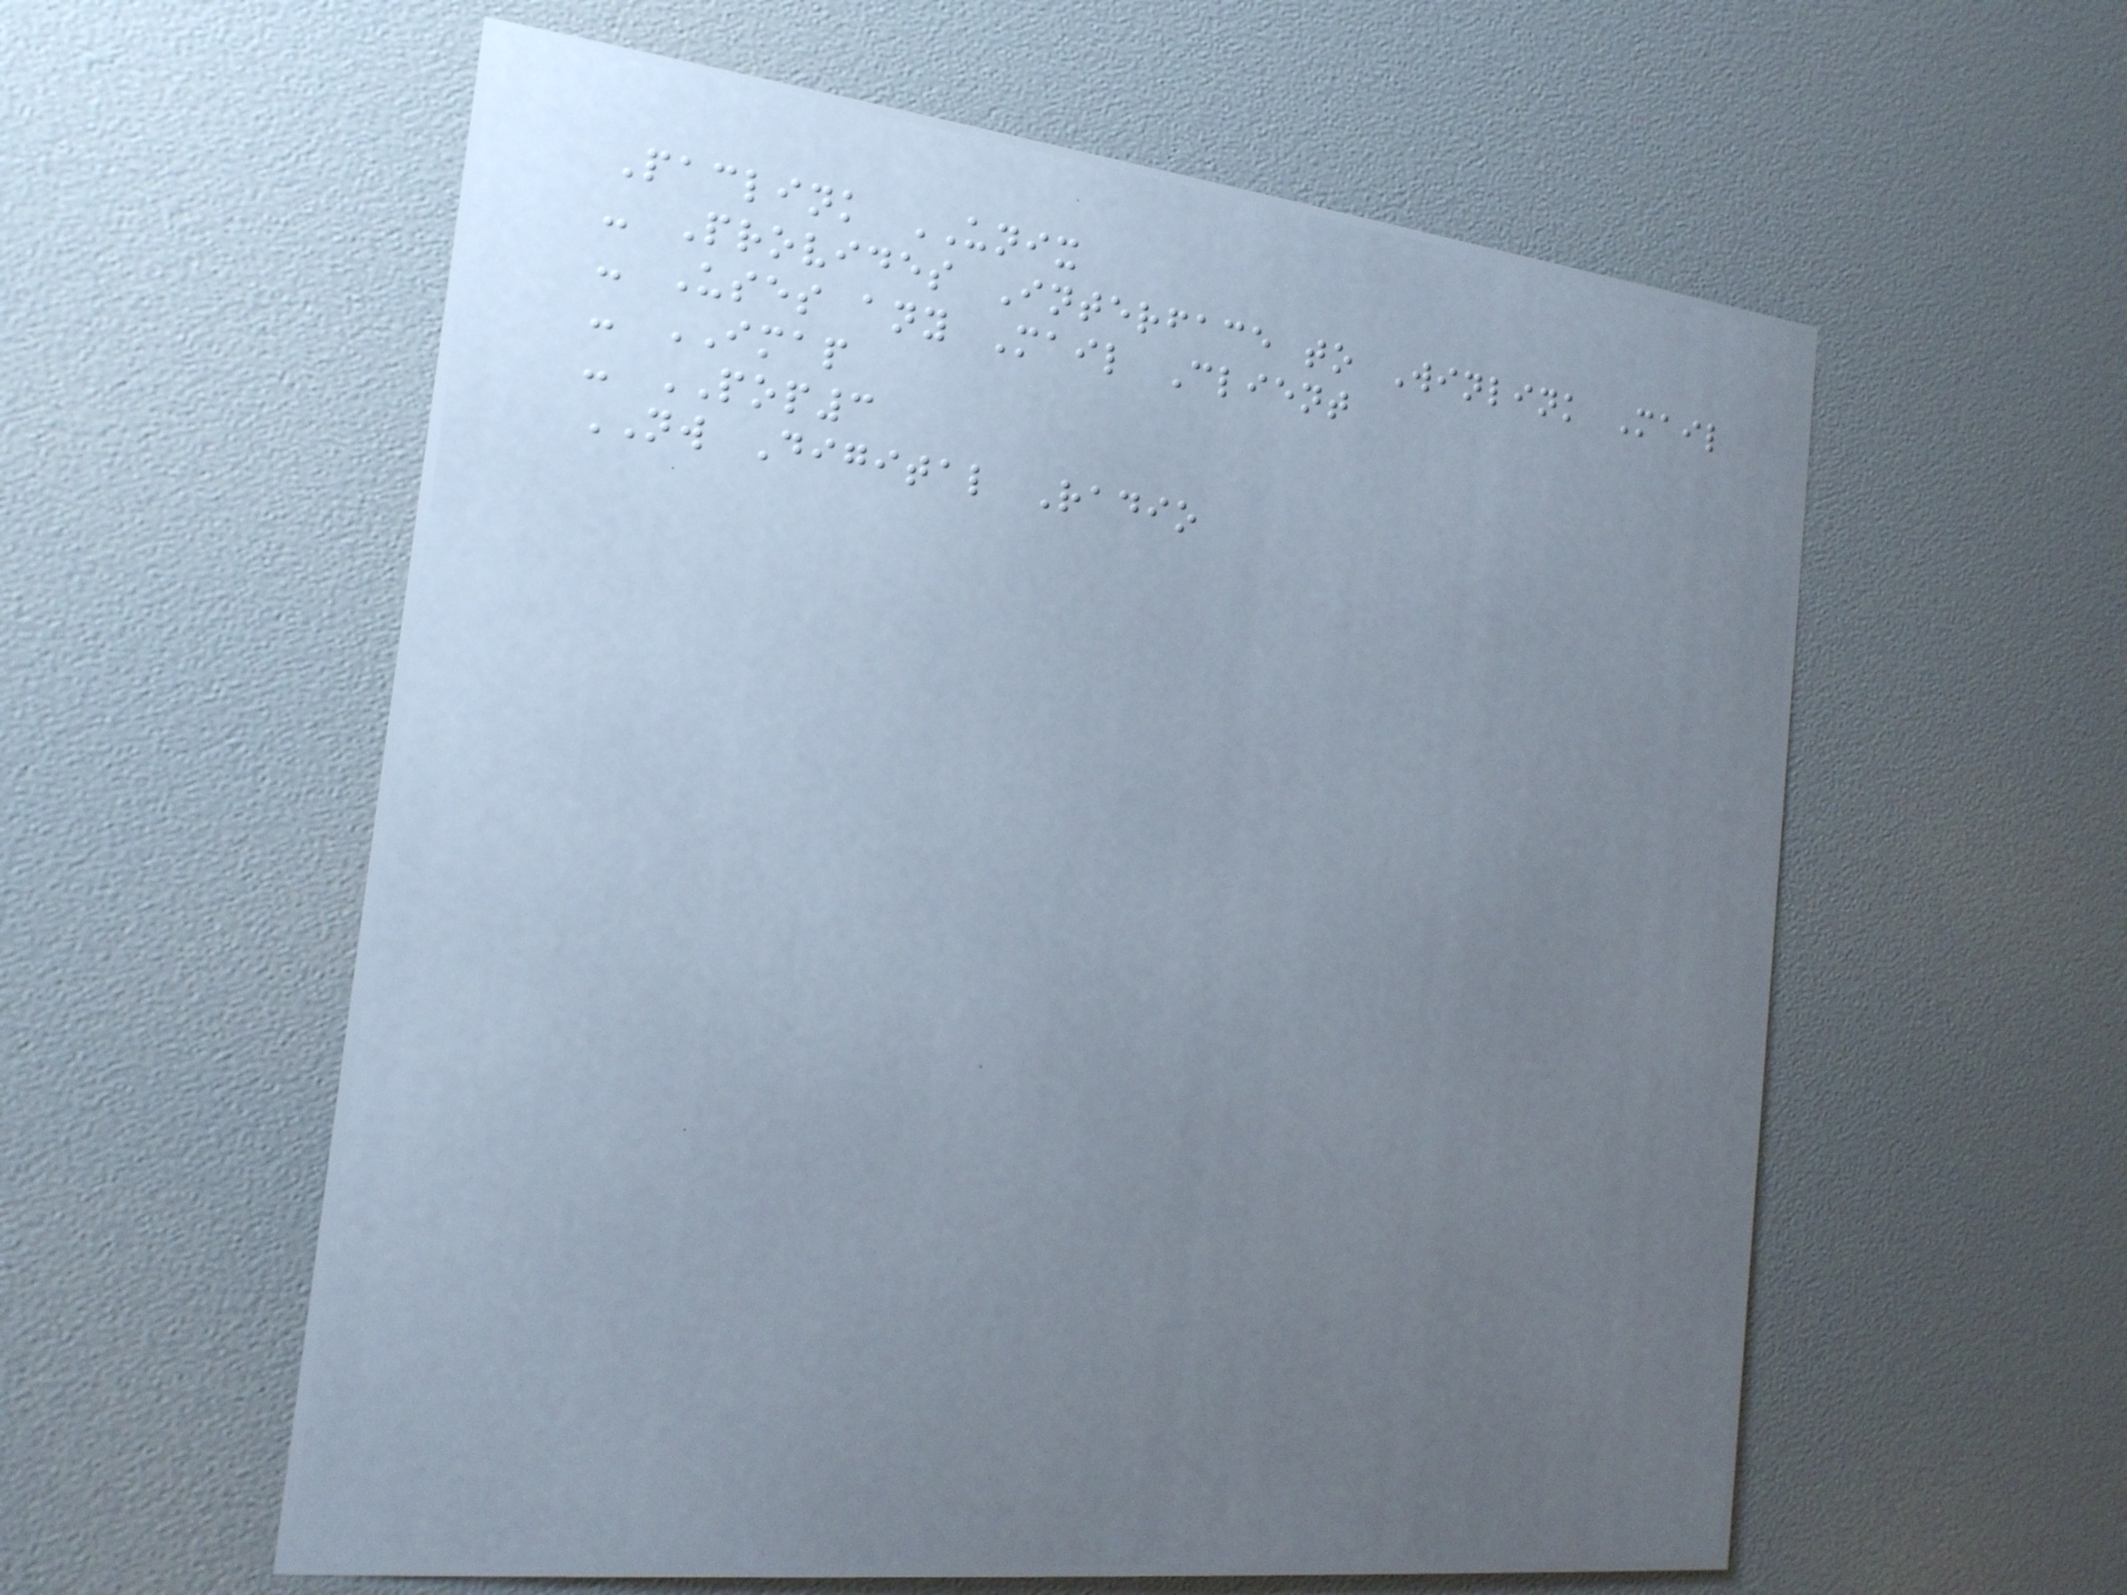Paclink UNIX
- Provides Interface to Winlink Mail
- Uses any Mail Client
- IMAP
- POP3
NW Digital Radio
